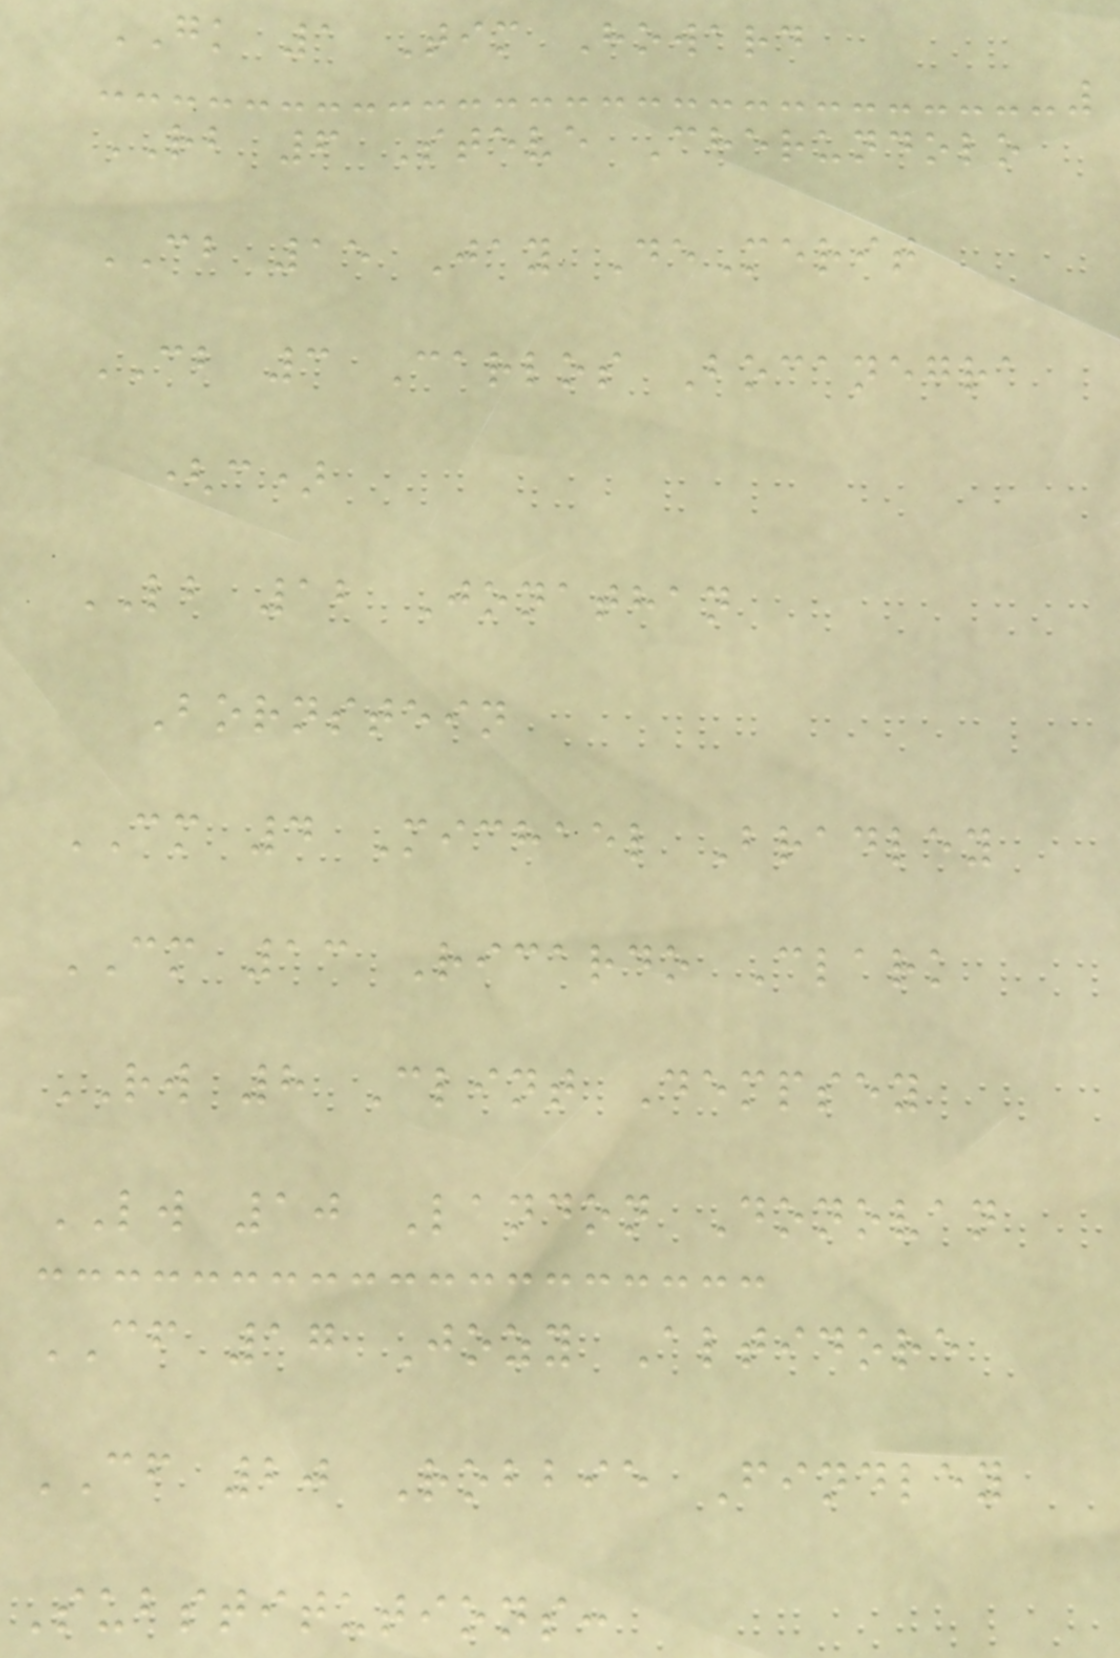GK 1 Tim Howard
RB 6 Steve Cherundolo
CB 15 Jay DeMerit
CB 3 Carlos Bocanegra
(c)
LB 12 Jonathan
Bornstein
CM 4 Michael Bradley
CM 13 Ricardo Clark
RW 8 Clint Dempsey
LW 10 Landon Donovan
CF 17 Jozy Altidore
CF 20 Robbie Findley
Substitutions:
